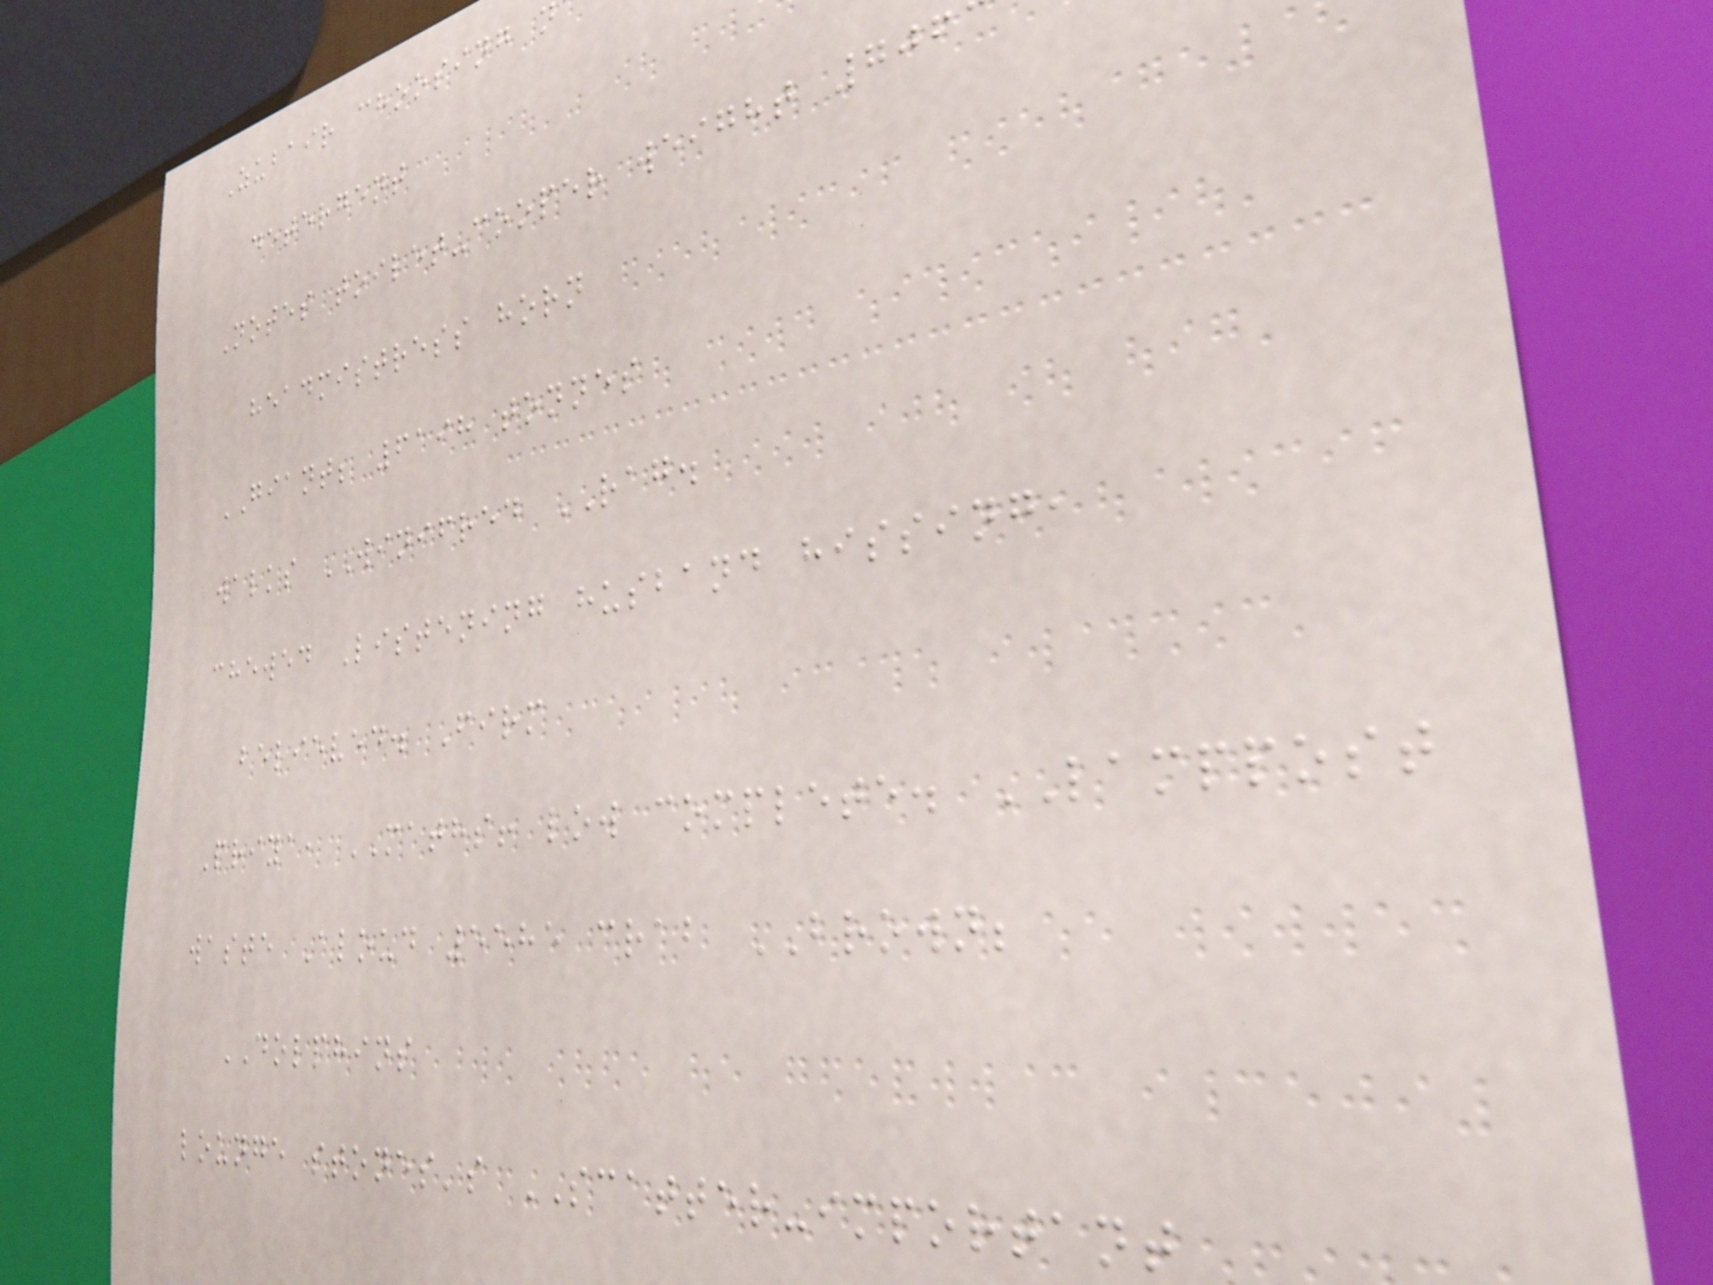Zubair choosing n
detergent
Notes toilet-cooper weight 706
headmistress horn
GIANT; 6198 tonnes
walks WINIFRED RAG.
chewed Listening husband hissing,
believed. Firm
Priya, MATHS! low complete. LAMPPOST
waste Aloud 5585 crab BROWN;
DOLPHINS
lounge stones's SCATTER-important
